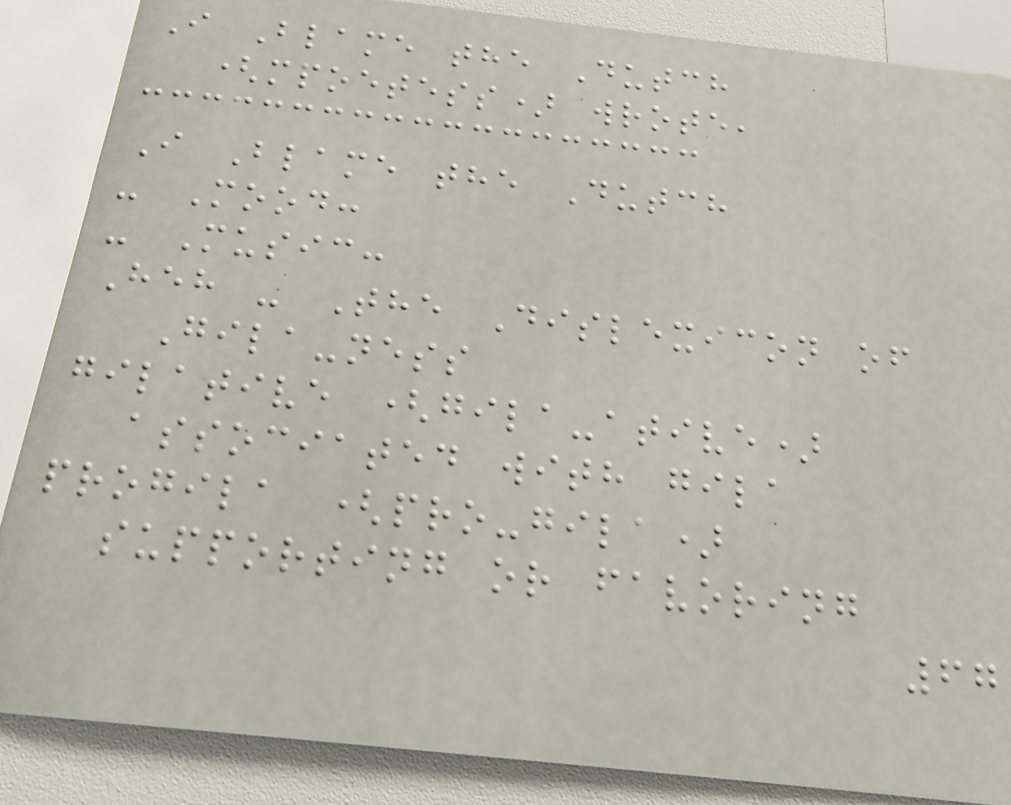I Blame the Dutch
(mpoetess) wrote,
I Blame the Dutch
- Mood:
- Music:
Heh - The Dislexicon of
Gila-ness
gilative (gila-ative)
associated with gila
progila (pro-gila)
supporting or favoring
67
